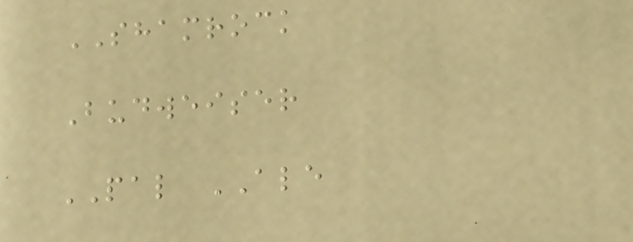SHAMROCK
Budweiser
PAL ALE
